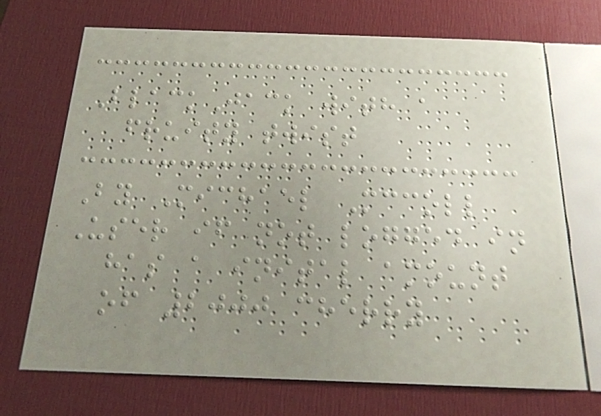BlackJack with a
fruity twist
By Michael Mccoll
User if not logged in
has a inital amount
of 2000 cherry
